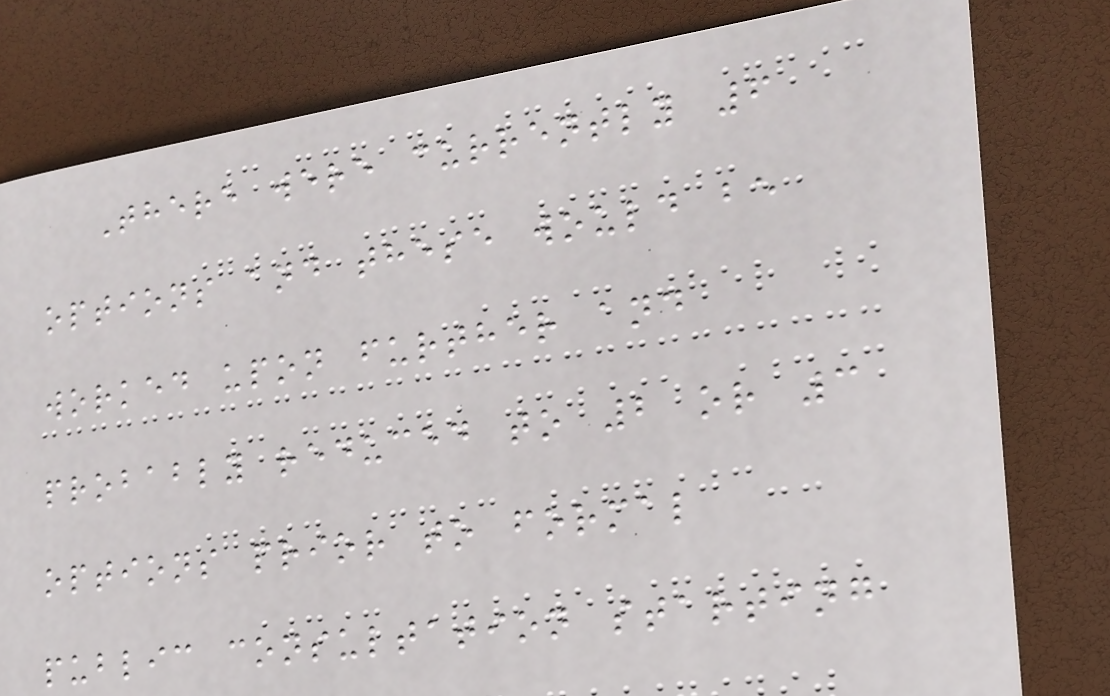There were currently 6
options and these would be
worked upon further and
probably reduced to 2 or 3
options prior to formal
public consultation starting
